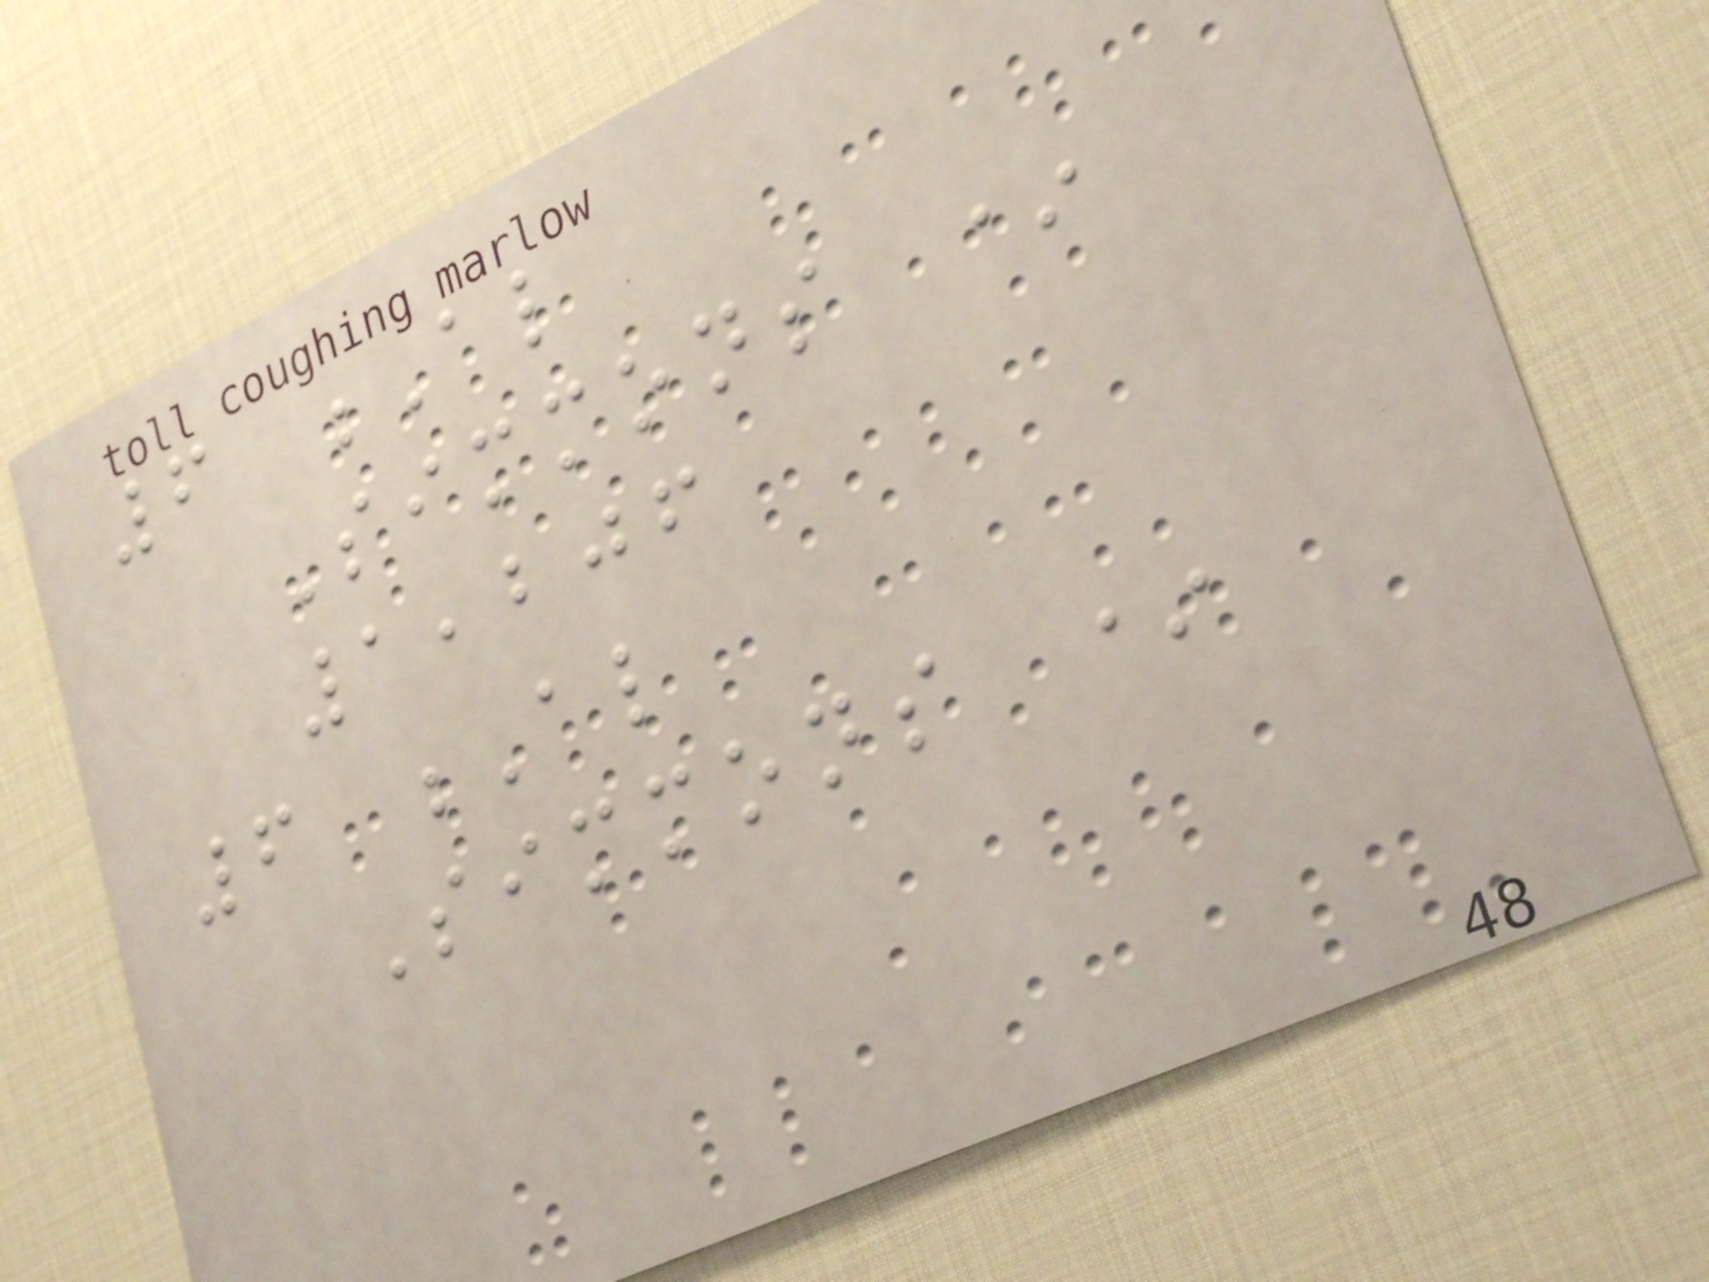6 Al
Simmons *
1,206
6 Al
Simmons *
